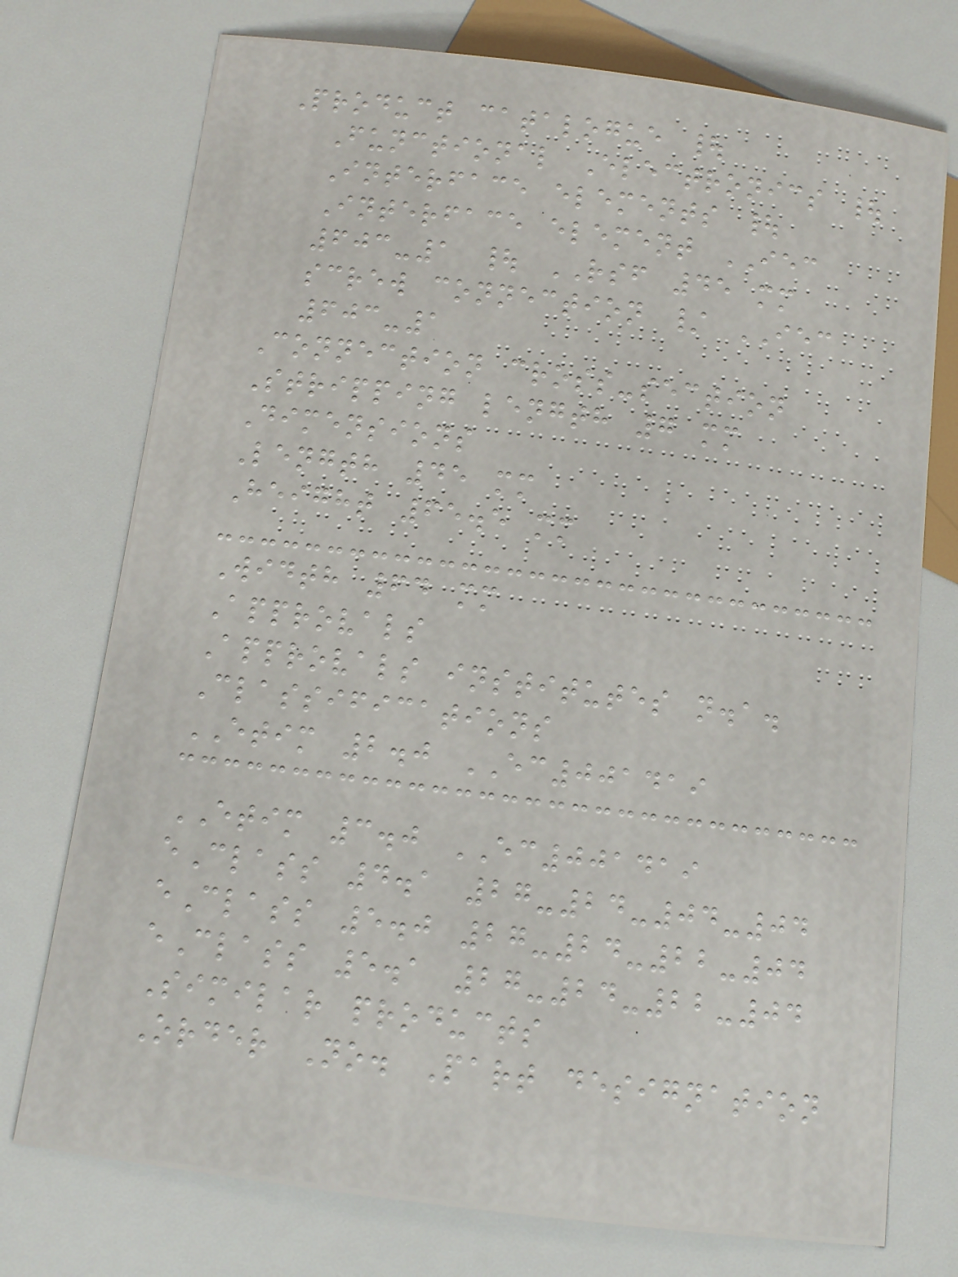Product catalogue |
Functional Electronics |
Interface elements |
Interface element IEC
603-1 | RSF 45 mm
screw connection / IEC
603-1
Connection cross-section
Stripping length 7 mm
Dimensions
Length 45 mm
Height 65.5 mm
Width 64 mm
Approvals
Approvals institutes n.a.
Classifications
ETIM 2.0 EC001419
ETIM 3.0 EC001419
eClass 4.1 27-24-04-04
eClass 5.0 27-24-22-04
eClass 5.1 27-24-22-04
Similar products
Order No. Part designation
